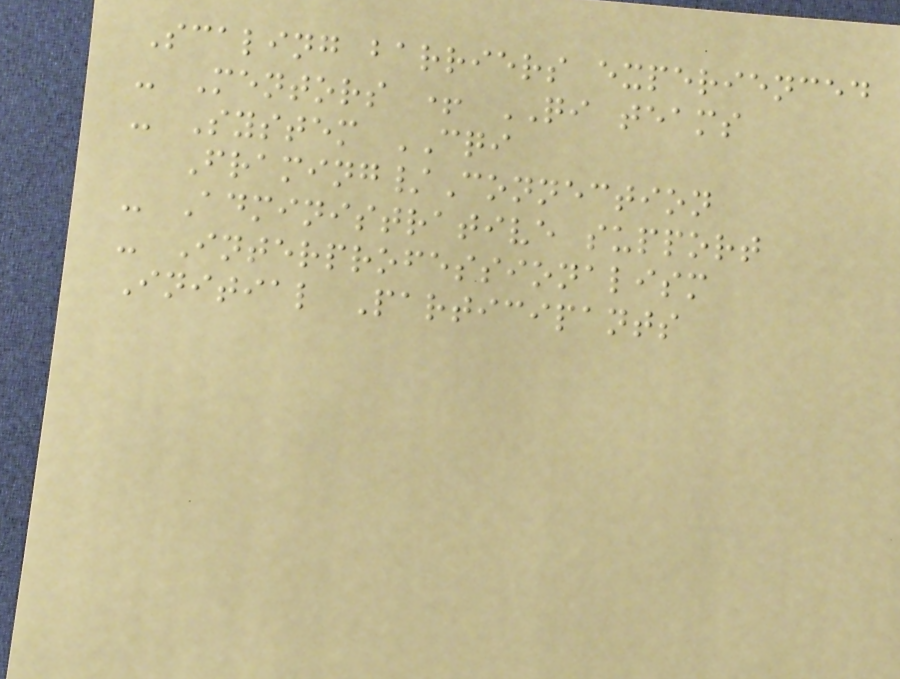Scaling barriers experienced
- Mentors + QI teams
- System CQI
Framing/Connection
- Administrative support
- Interprofessionalism
Initial Participants
